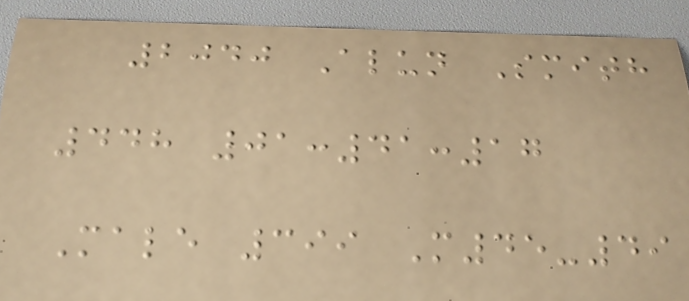2040 Alun Smith
448 01:41:17
Male 399 M45-49
